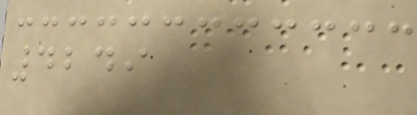4249
